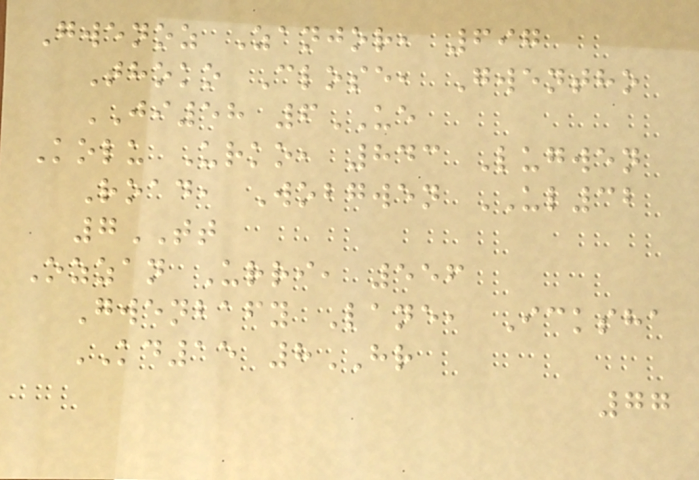Gwenoz Zanjor, 697
Thoko Close, Gwentho
JI58 6UE
Kolu Urko, 843 Lugwen
Road, Wobgwen UL32
7TT
Ozzan Urri, 556
Gwenbafy Lane, Icksha
KD15 8HR
77
